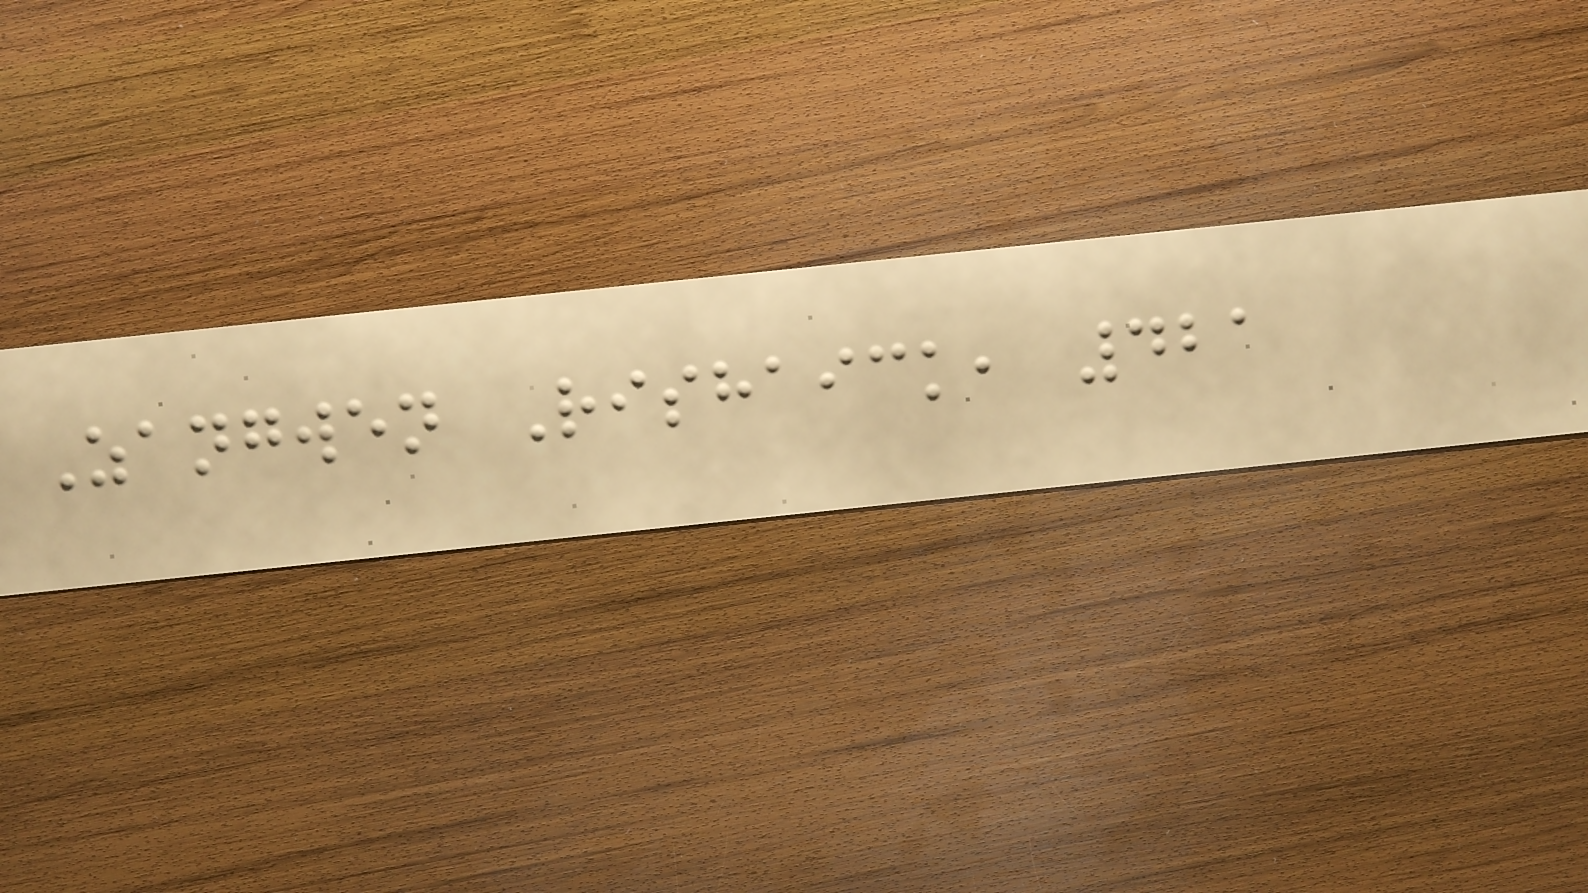Zangwen Rishaick, 421
